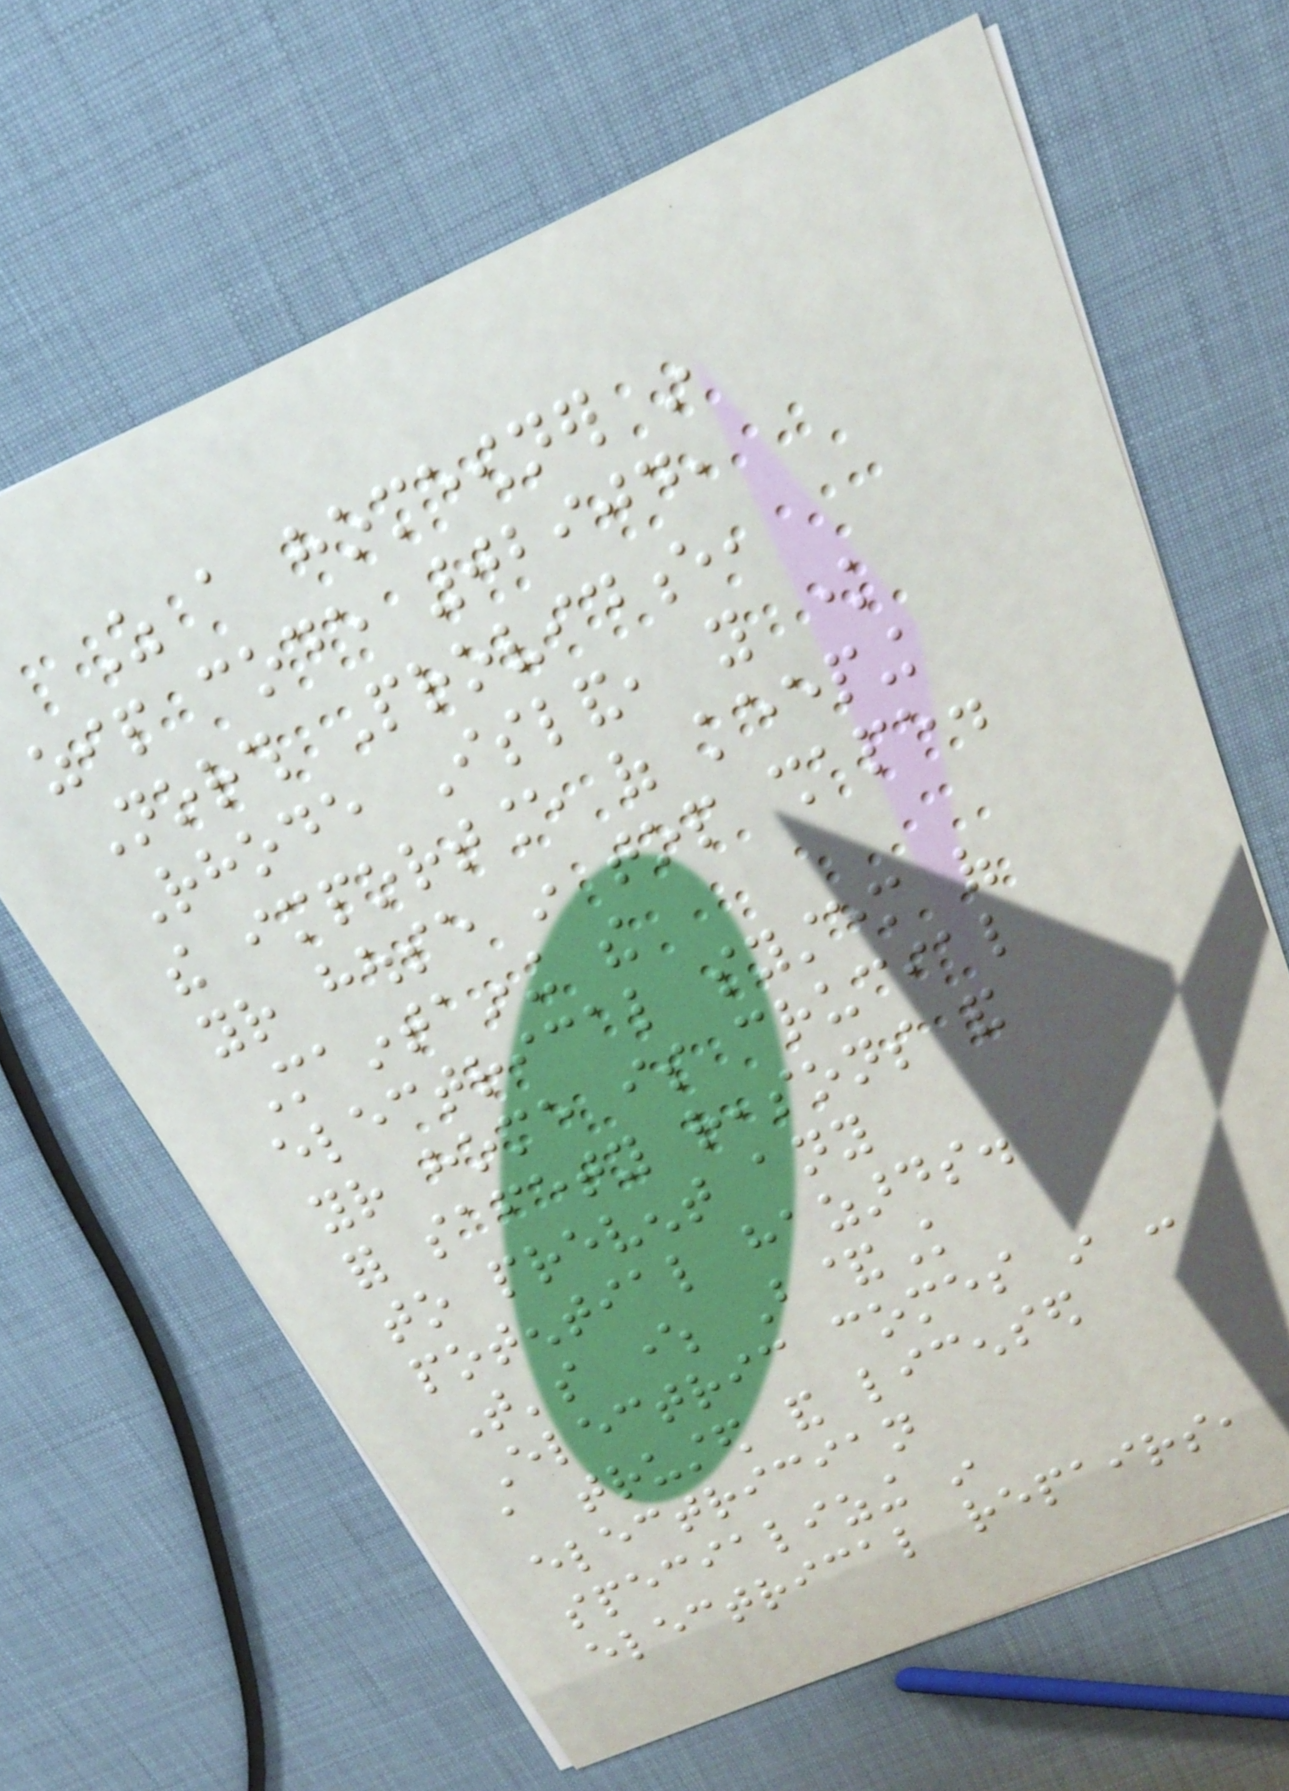As a homeowner in
zip code 02904,
North Providence,
Rhode Island, you know
the importance of keeping
your house in top shape.
Maintaining the
electrical system of
your home is crucial
for safety reasons and
to prevent any
potential hazards.
That's where B&K
Electric comes in -
a trusted and licensed
electrician
specializing in
electrical repairs,
